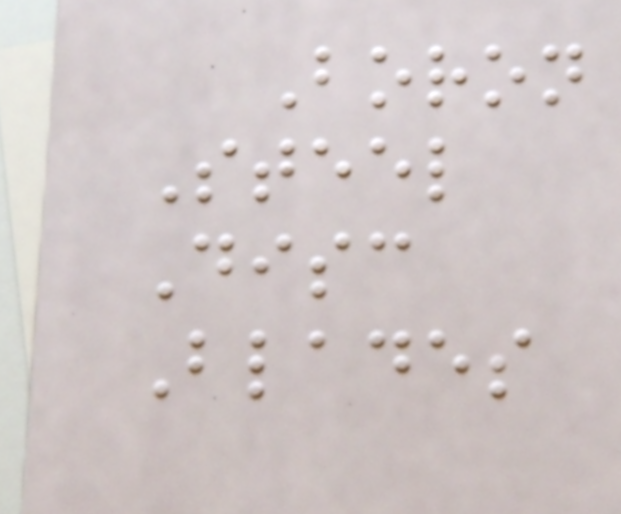Boron
Steel
Disc
Blades
